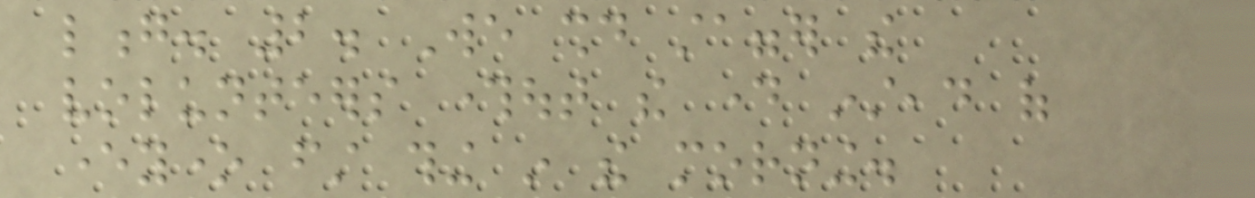long. 2. We should stagger the
volunteers throughout the day instead of
everyone first thing in the morning.
